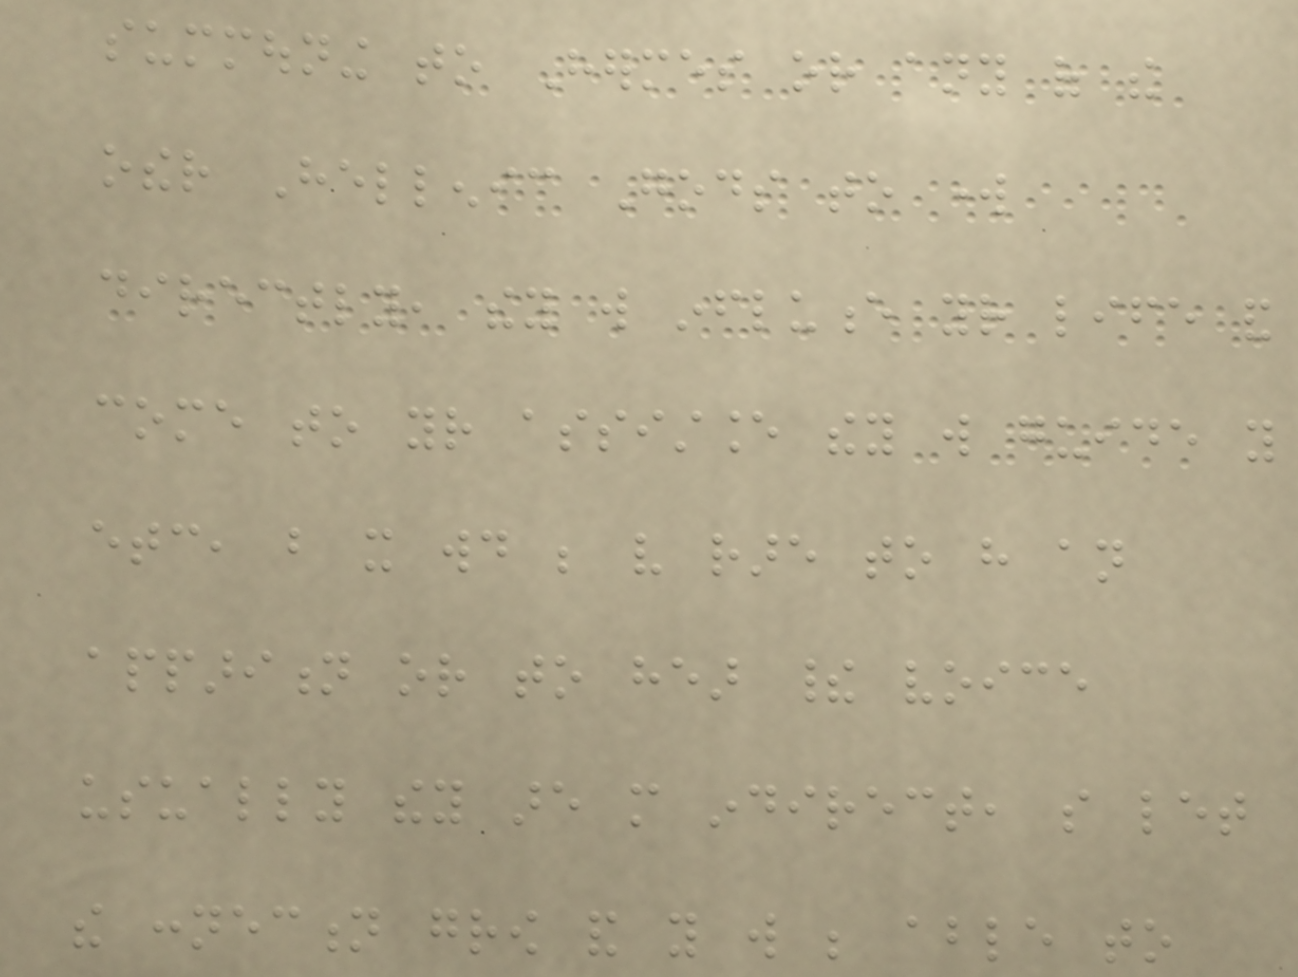summouning to Hermes or any of the
other Hellenic Gods to work
directly, they will influence your life and
come to your assistance they will guide you
etc, but it would be very rare to have an
apparition or to hear their voice
usually they are more indirect, so let
the connection grow and you will be able to
